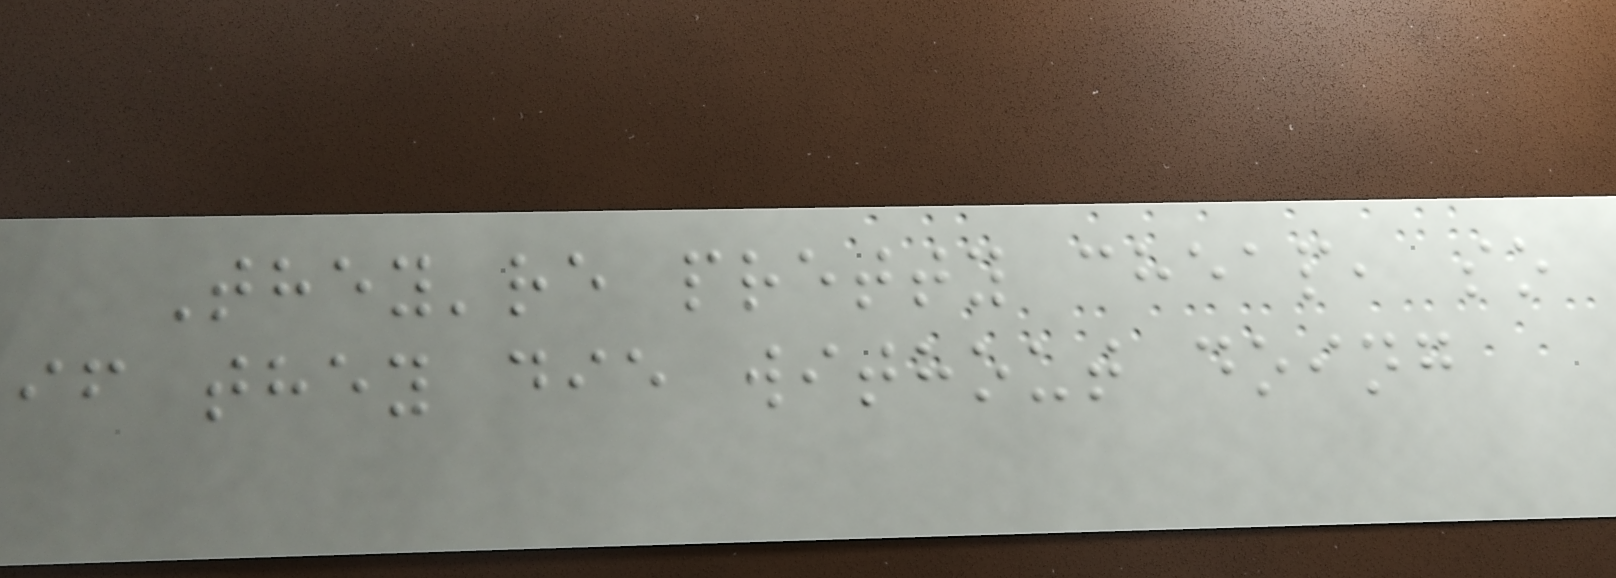They're pretty cheap, so
if they die without doing
